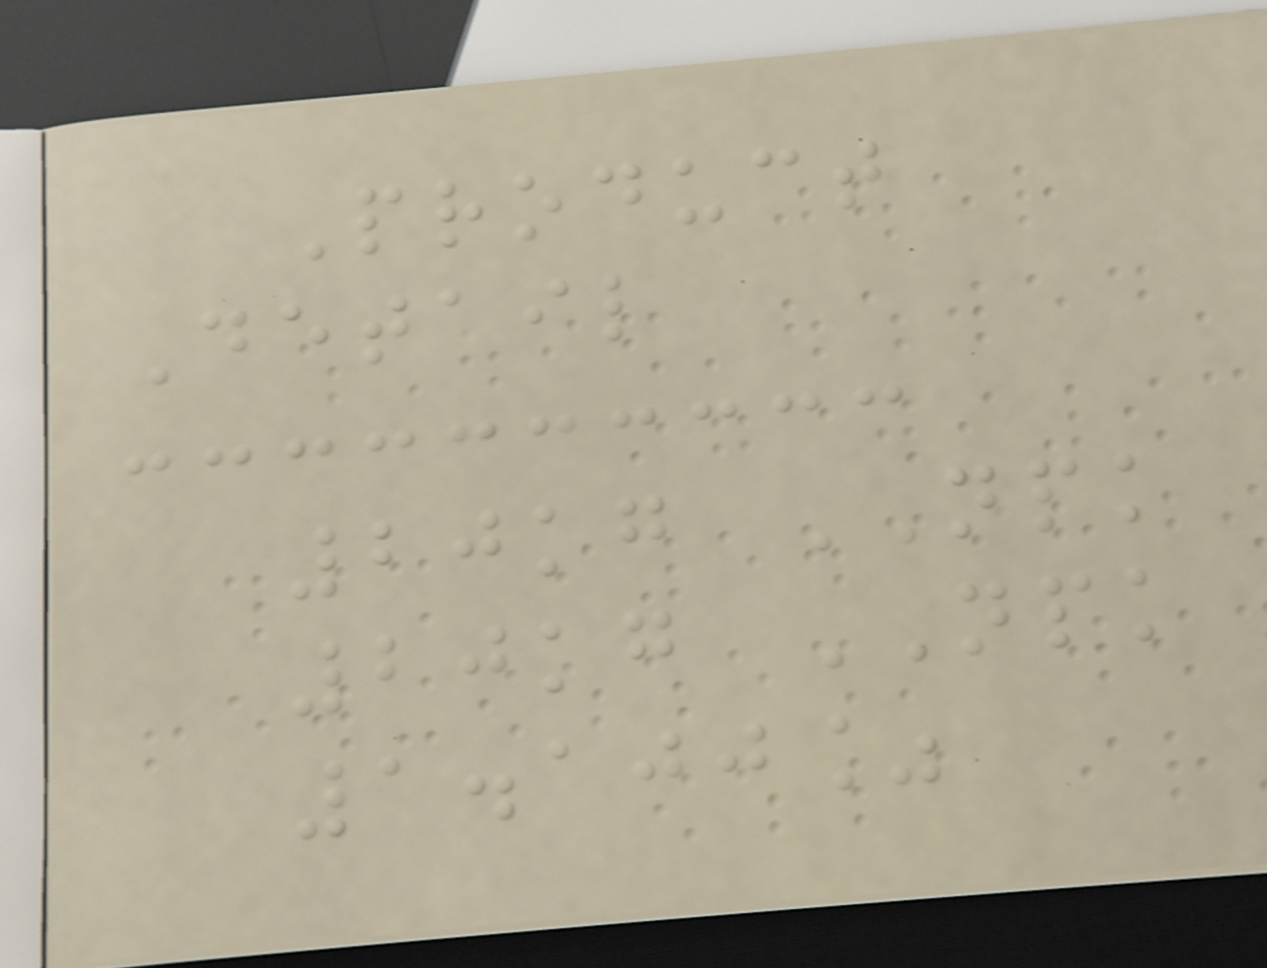Product
Detail
20kg NPK
20kg NPK
1.100%
